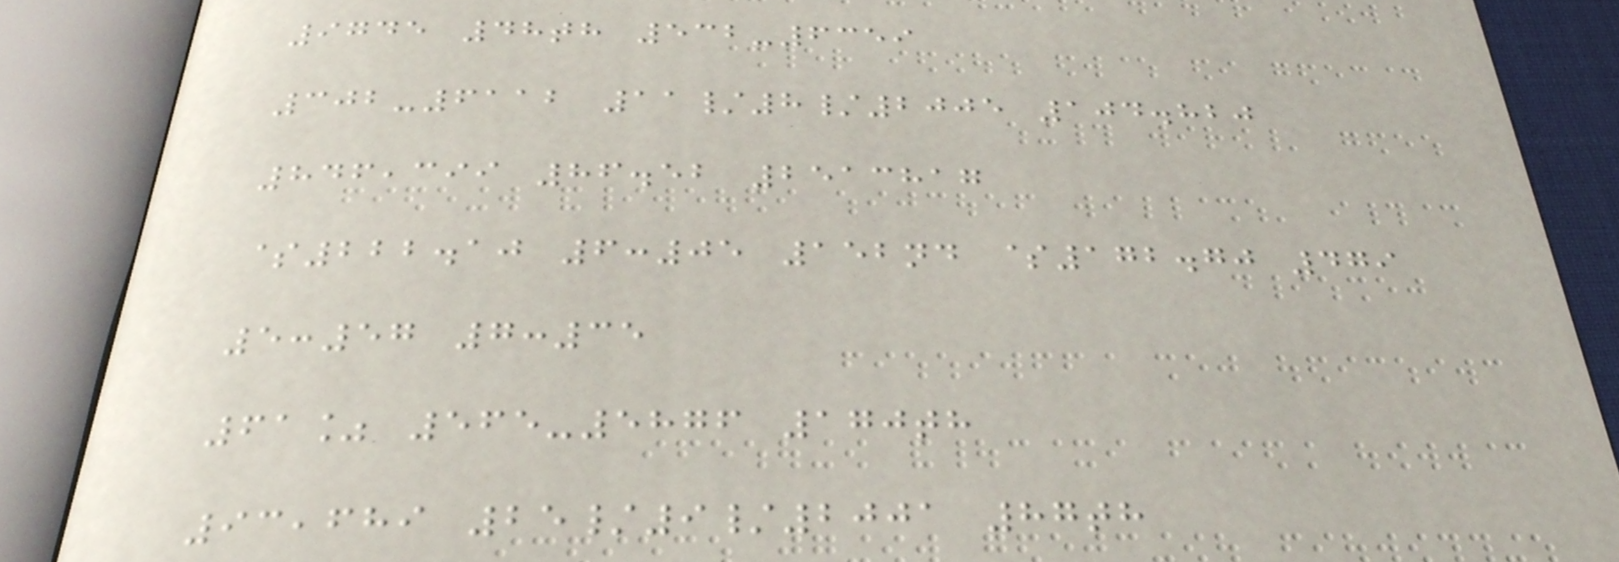9745 48th 532-6359
302-6112 11/8/2005 104.820
846,399 86.52 2513817
$222.10 6:05 152nd $172.70 479
5:57 7:35
61% 565-5876 170th
93,689 25/9/2001 87th
